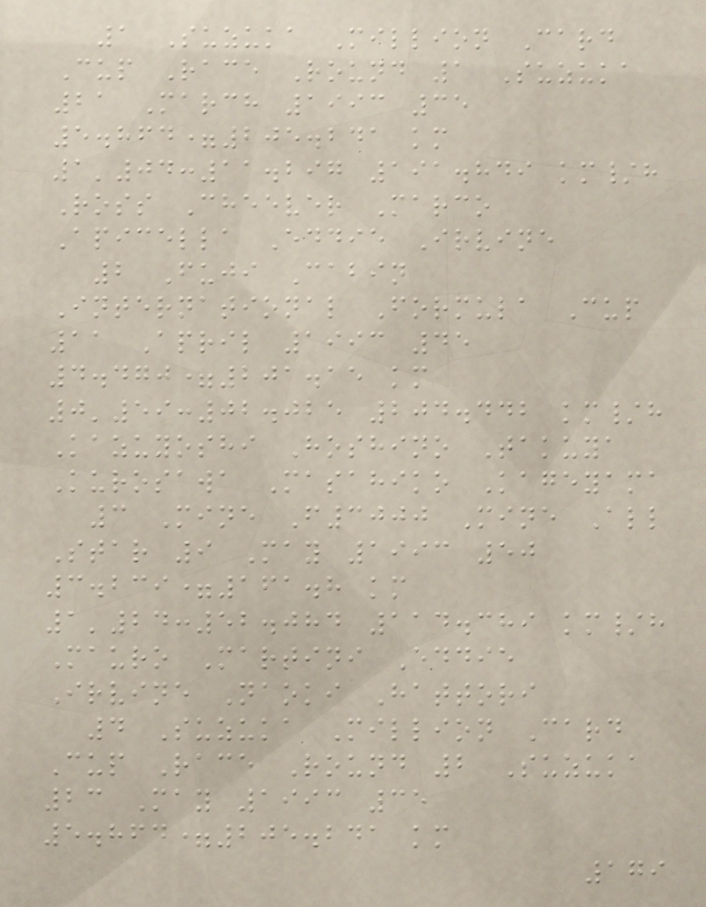1 Suzuka Million Card
Cup Race Round 1 Suzuka
21 March 1993 35
5.864=205.241 km
1'04:11.297 191.849 km/h
Ross Cheever Marco
Apicella Eddie Irvine
2 Fuji Cabin
International Formula Cup
11 April 1993 45
4.470=201.15 km
0'59:02.025 204.442 km/h
Kazuyoshi Hoshino Takuya
Kurosawa Masahiko Kageyama
3 Mine F3000 Mine All
Star 9 May 1993 50
3.239=161.8 km
1'24:52.084 114.389 km/h
Mauro Martini Eddie
Irvine Naoki Hattori
4 Suzuka Million Card
Cup Race Round 2 Suzuka
23 May 1993 35
5.864=205.241 km
179
